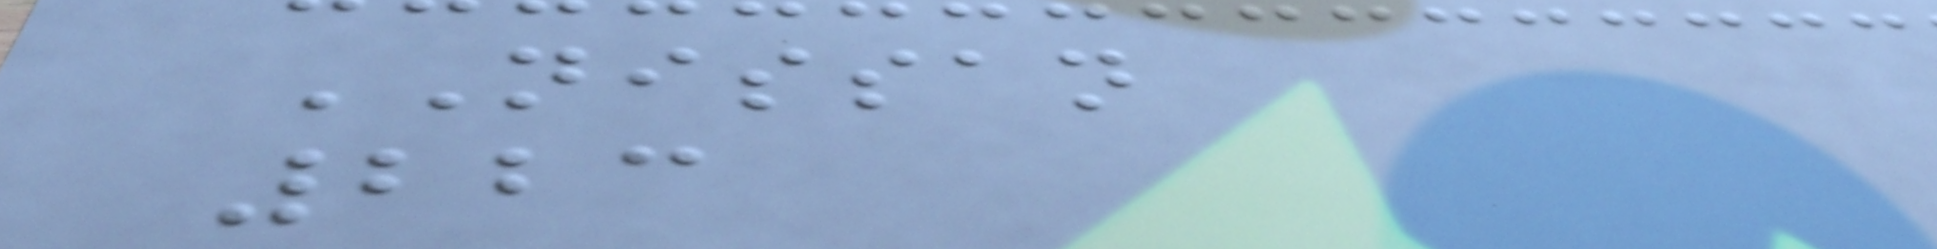NISSAN
223
